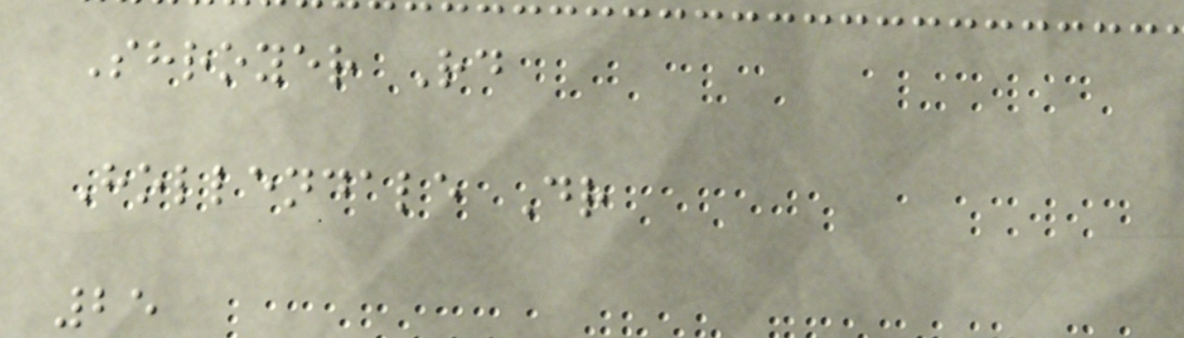Shroyer Rd
Hollendale Dr
25
